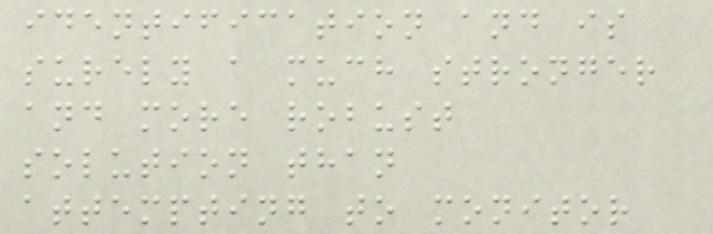identification and is
surely a much stronger
and more robust
solution than
attempting to monitor
